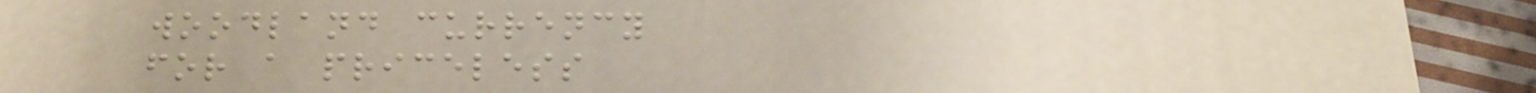woodland currency
for a priceless
